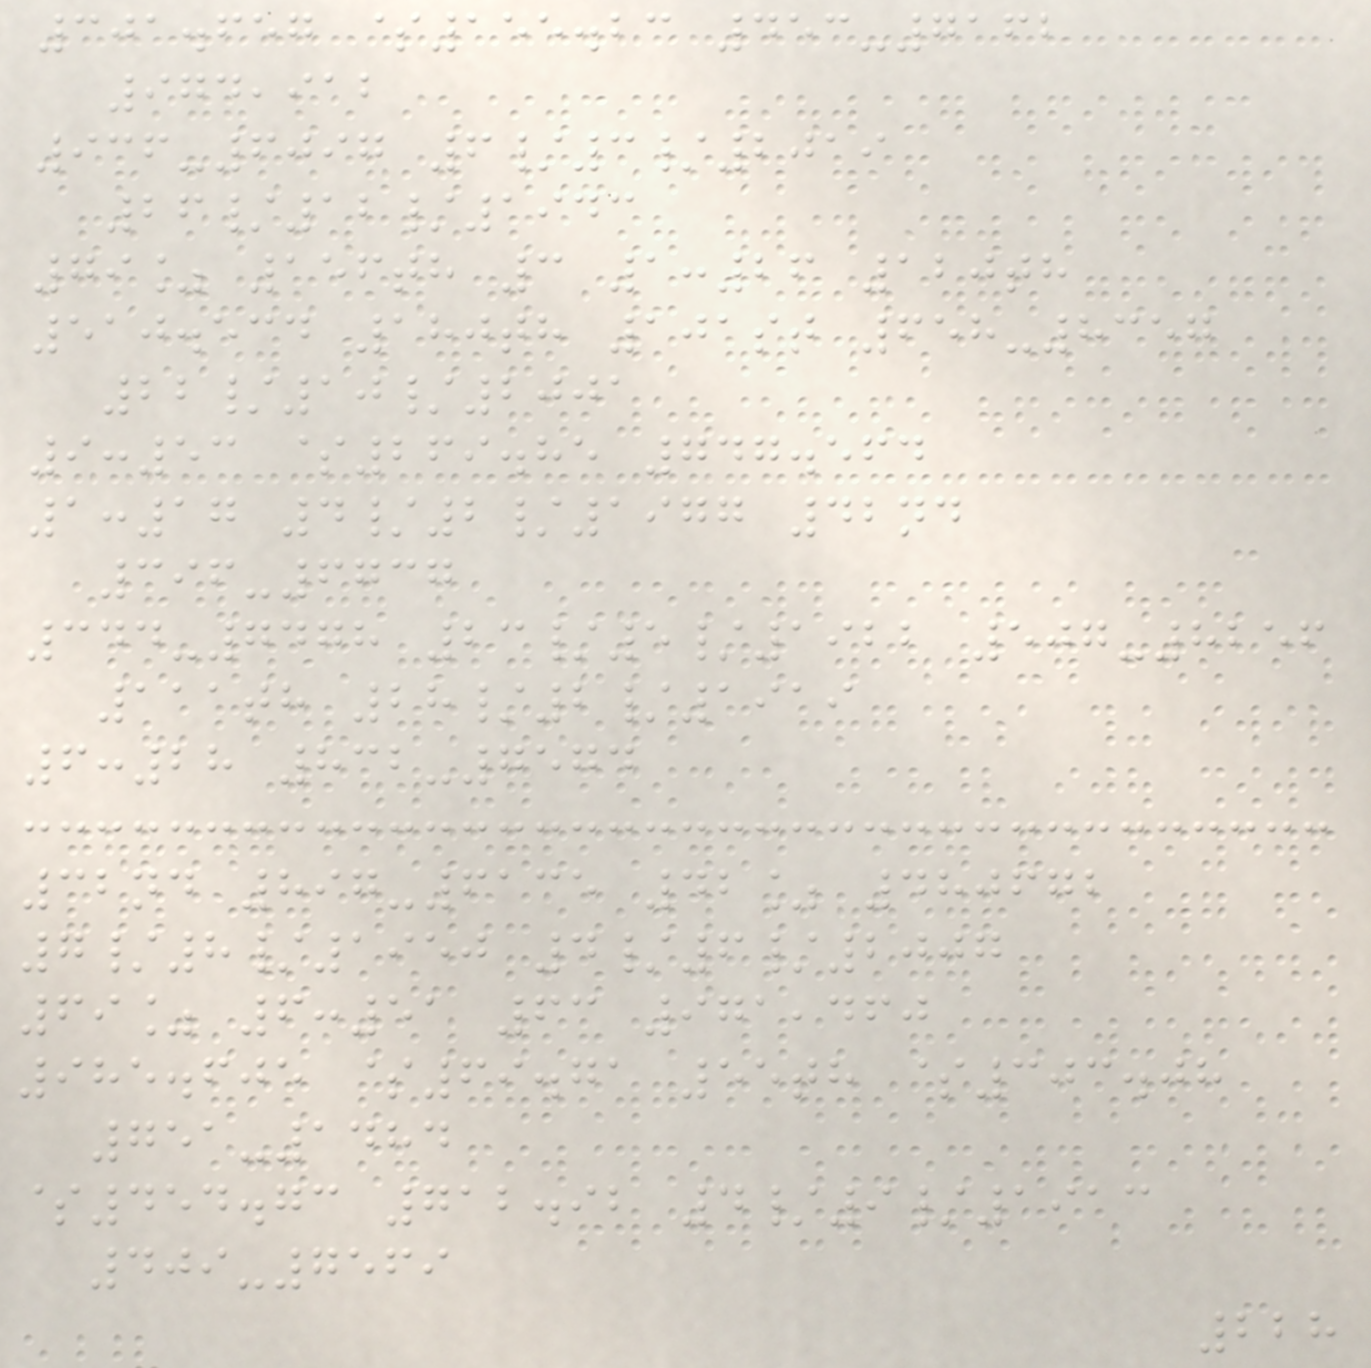301.657 $155.23 453-7162
974,912
936-6097 6/3/2019
26/12/1943
79% 156th 3 1:26 120th
510.534 180th 101st 658-8357
22/10/2001
9:53 $269.85 747.564
1:17 4/2/1977 42nd
396-6737
344-7478 23/5/1922 507-8256
111th 28/2/1919
6:28 832-7574
32nd 897-6135 42% 480672
7/8/1950 4/6/2007
69% 6:51 63 971,460
985.605 $69.71 55th $303.08
751-1484
$454.73 712.92 4/9/1913
409-7569
228
